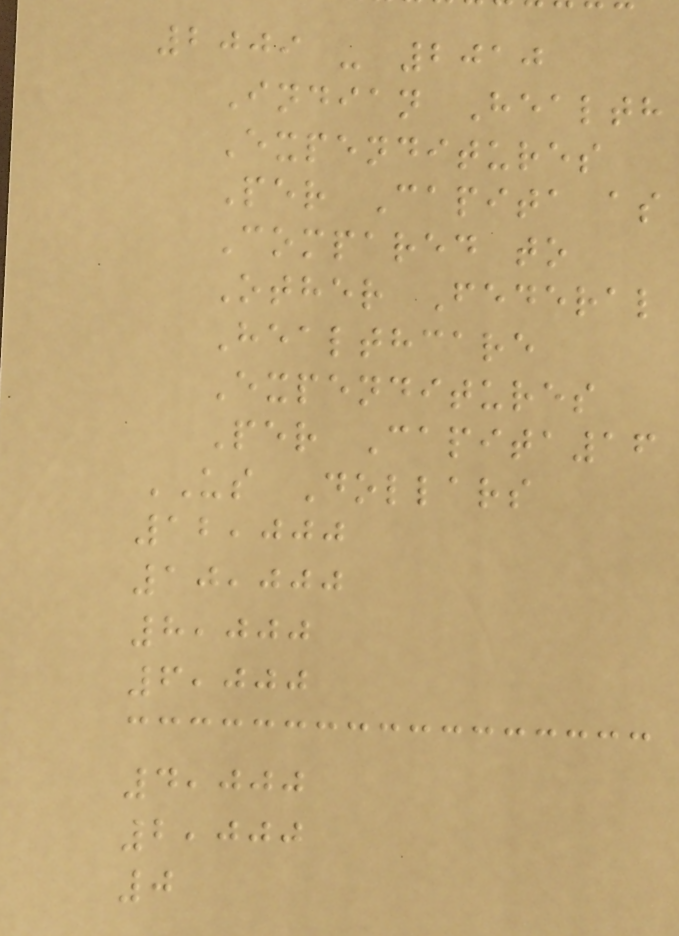2009 - 2010
Indian Health
Expenditures
Per Capita as
Compared to
Other Federal
Healthcare
Expenditures
Per Capita16
US Dollars
12,000
10,000
8,000
6,000
4,000
2,000
0
